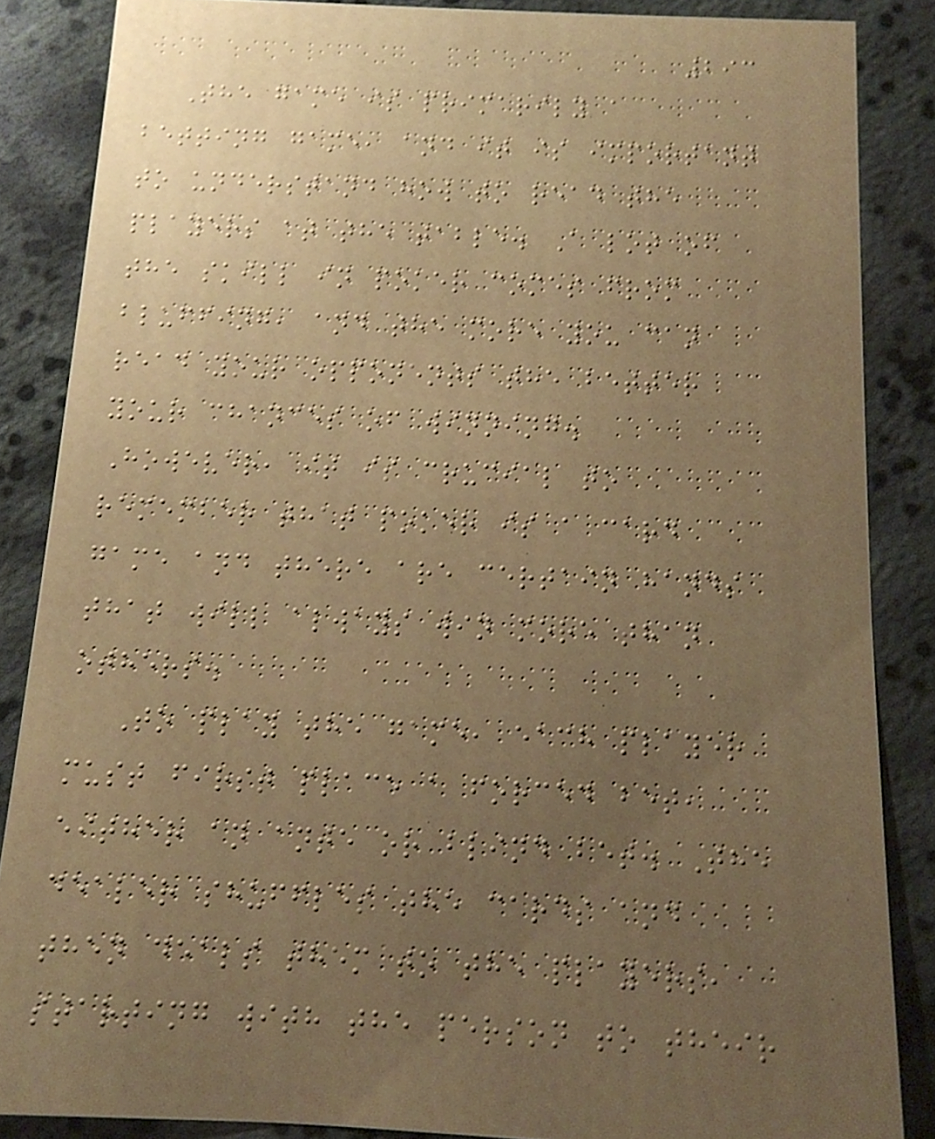293
The game is primarily a
betting game, and it is important
to understand how to read the
players at the table. A lot of
the skill in poker comes from
bluffing, and the more you can
read your opponents the better
your chances of winning.
However, it is crucial to
remember that poker is a card
game and there are certain hands
that will always win more than
others.
To play the game, each player
must first place a forced bet,
either an ante or blind bet. The
dealer shuffles the cards and
then deals them to the players,
starting with the person to their
